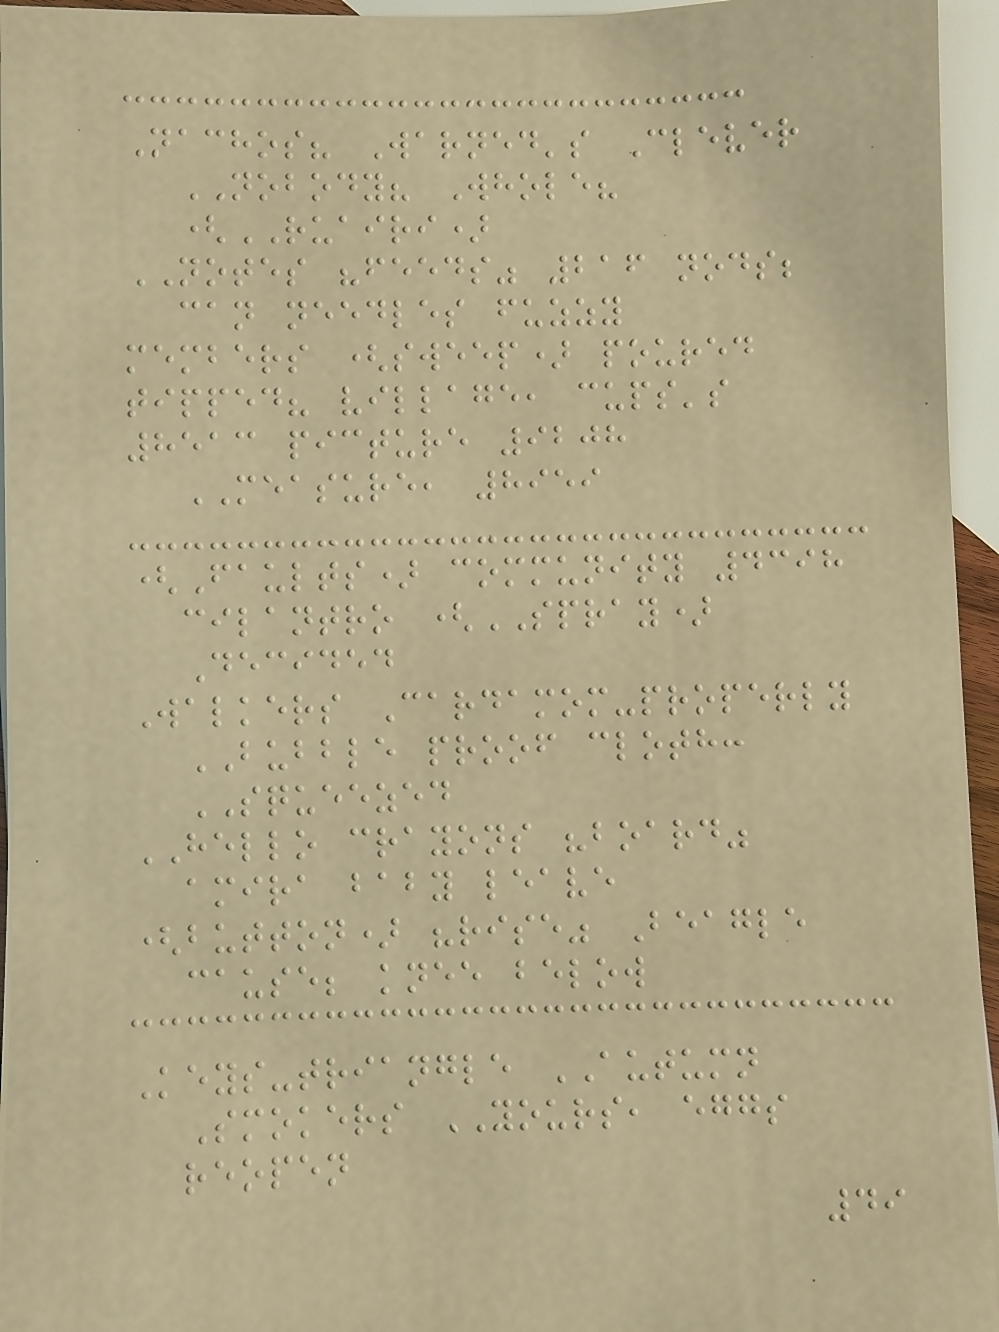Nachos? Warned's Clever
NOBODY? Whole?
(RUAIRI)
NOTES "feeds" 216 nods;
can needles fuzzy
members (sweep) poured
tipped? village, cups's
8513 picture 9208
MEASURE, 8959
(Faults) community 4398
cilantro (SPRAY)
Decided
Walkers Cardamom-properly
BUBBLE proof cloth:
SQUEEZED
HELLO crayons "board"
amira baby leave
(button) "rise" Beagle
cause; knee below
Keys-triangle AUTUMN
Smokers YOURS, eggs
reopen
49
